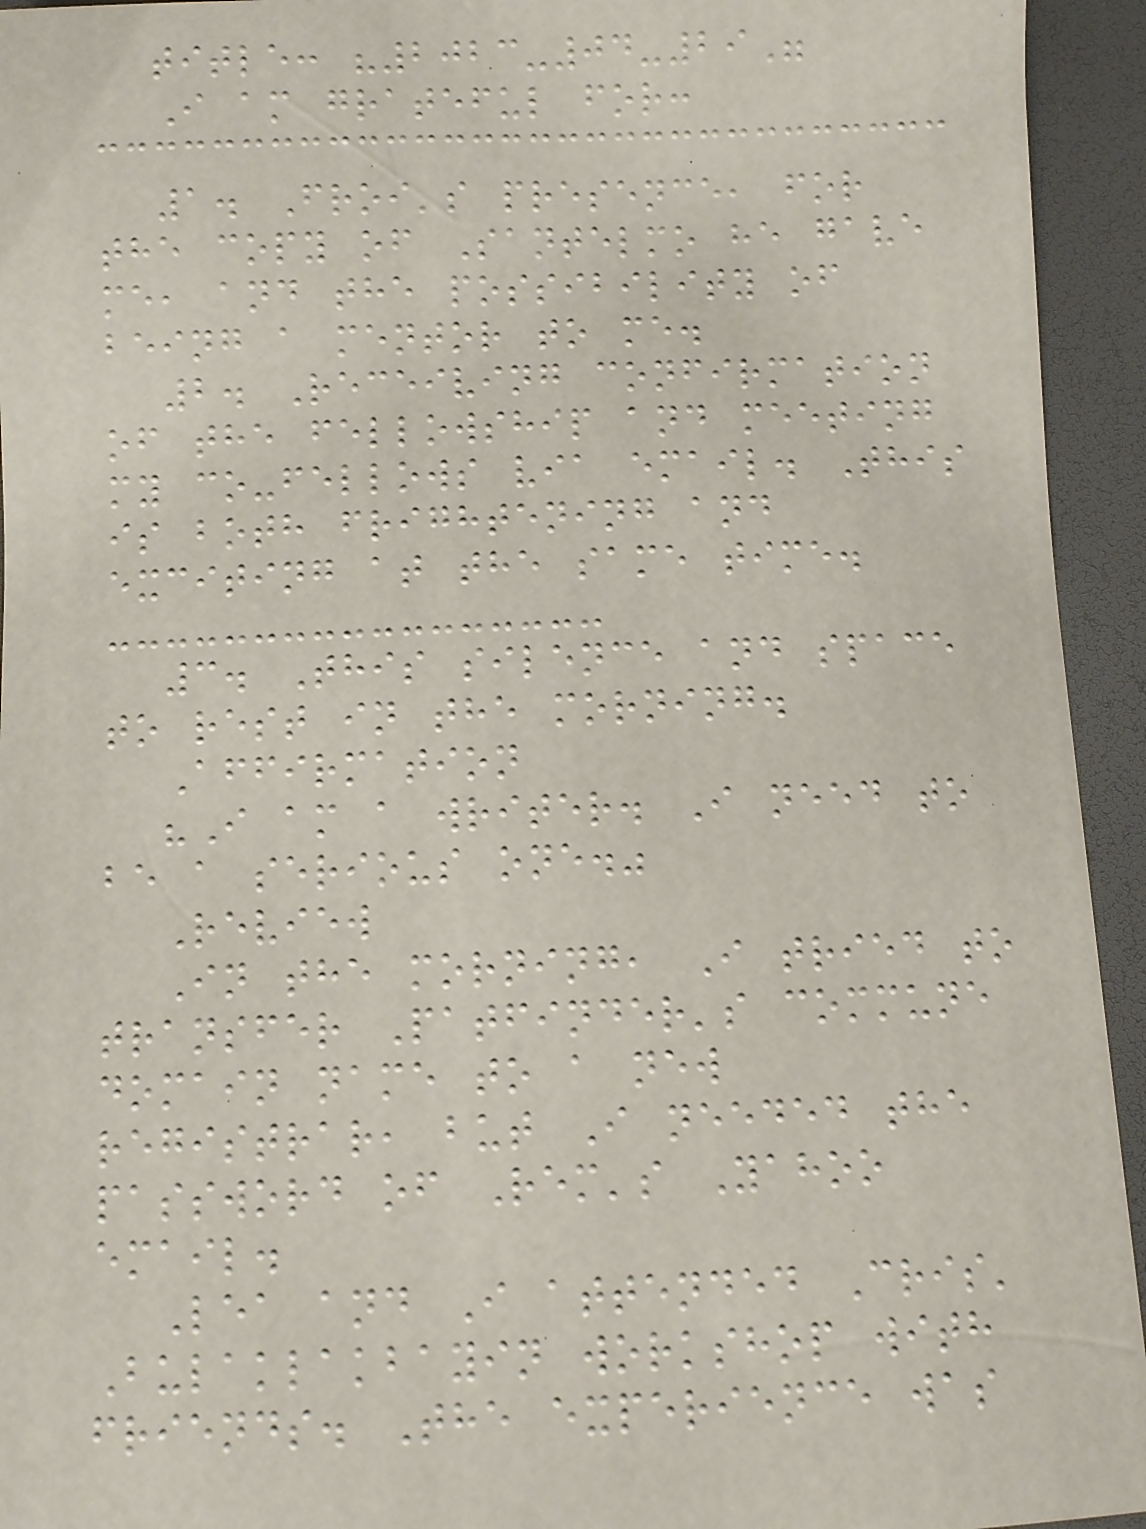title: "2023-04-29"
I am grateful for:
1. Froi's presence, for
the copy of Santelmo he gave
me, and the possibility of
being a mentor to me.
2. Receiving confirmation
of the fellowship and meeting
my co-fellows via email. This
is both frightening and
exciting at the same time.
3. This silence and space
to rest in the morning.
Affirmation
"I am a writer. I need to
be a serious one."
Review
In the morning, I tried to
transfer Patfinder's commune
domain name to a new
registrar, but I needed the
password of Rem's Yahoo
email.
Lea and I attended Cris'
Bulaklakbayin workshop with
friends. The experience was
